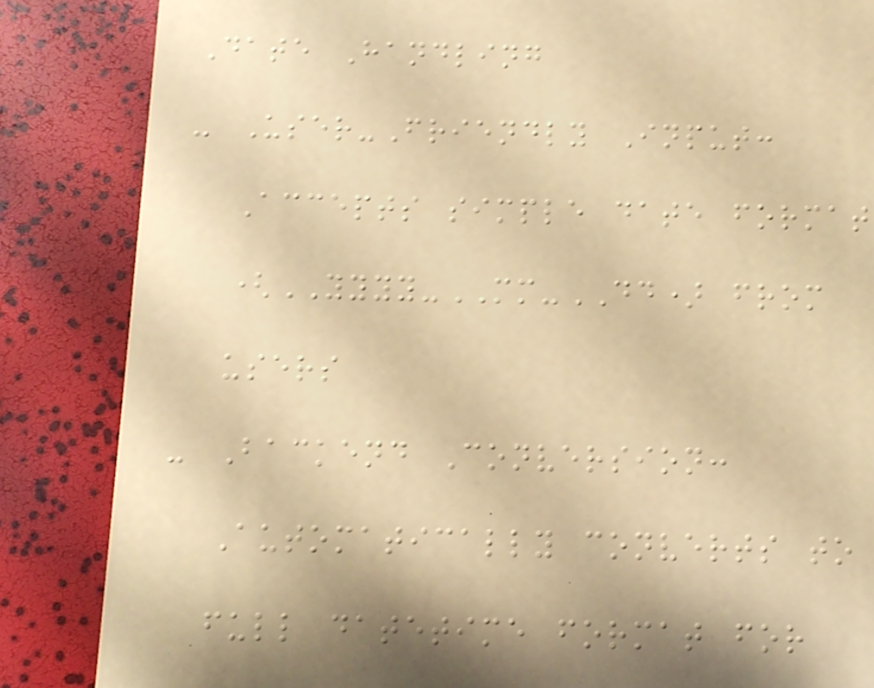Date Handling
- User-Friendly Input:
Accepts simple date format
(YYYY-MM-DD) from
users
- Backend Conversion:
Automatically converts to
full datetime format for
